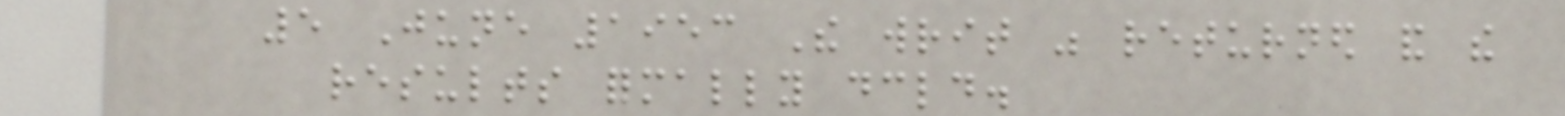5 June 1953 The writ was returned and the
results formally declared.
